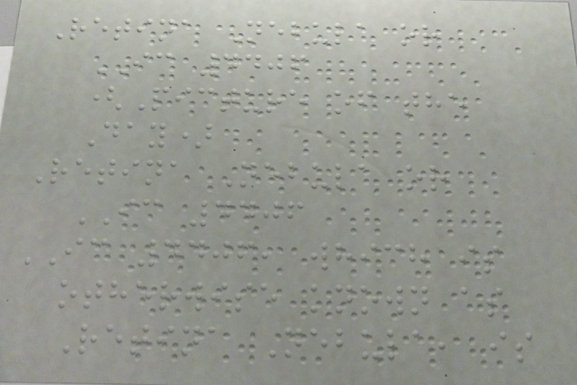Retina Nebula or
IC 4406
(Picture of the
Day)
Retina Nebula or
IC 4406
IC 4406, which is
otherwise known as
Retina Nebula, is
